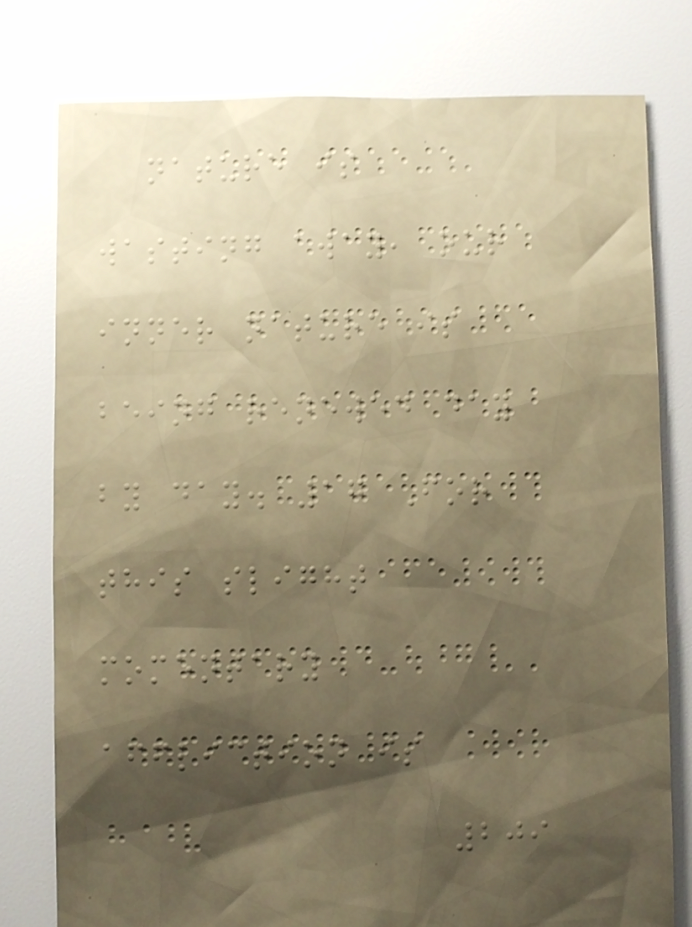nature is
wasting away, our
inner nature is
being renewed day
by day. 17 For
this slight
momentary
affliction is
209
